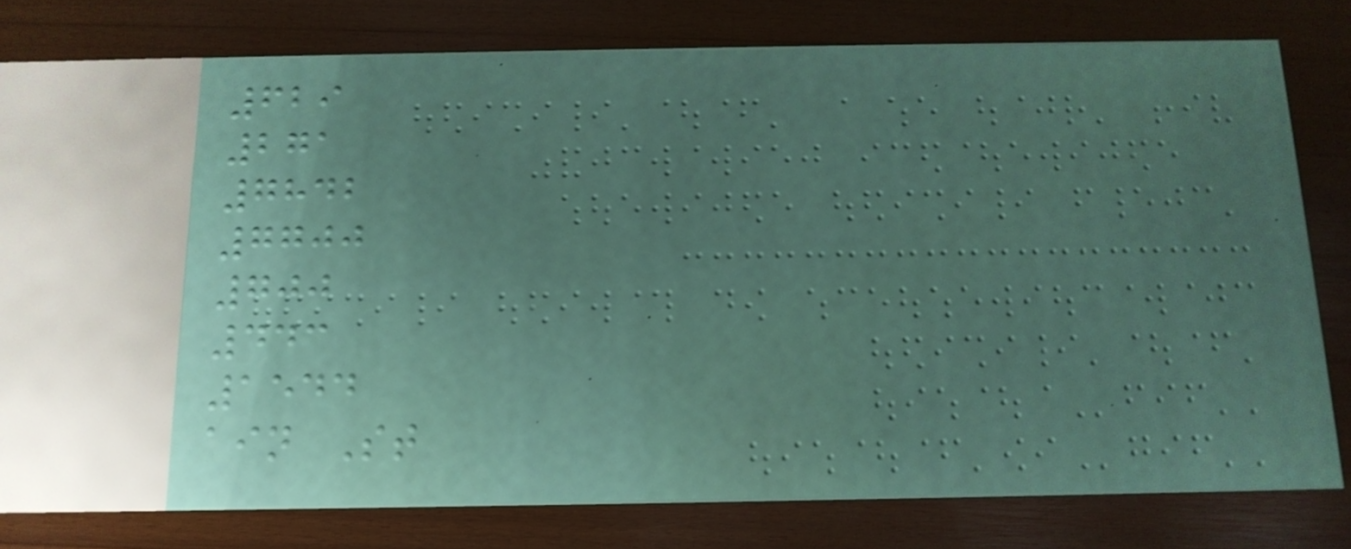629
271
7842
7700
700
443
1544
ain St
